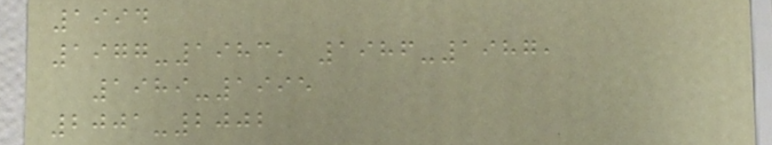1994
1977-1983, 1986-1987,
1989-1995
2001-2002
